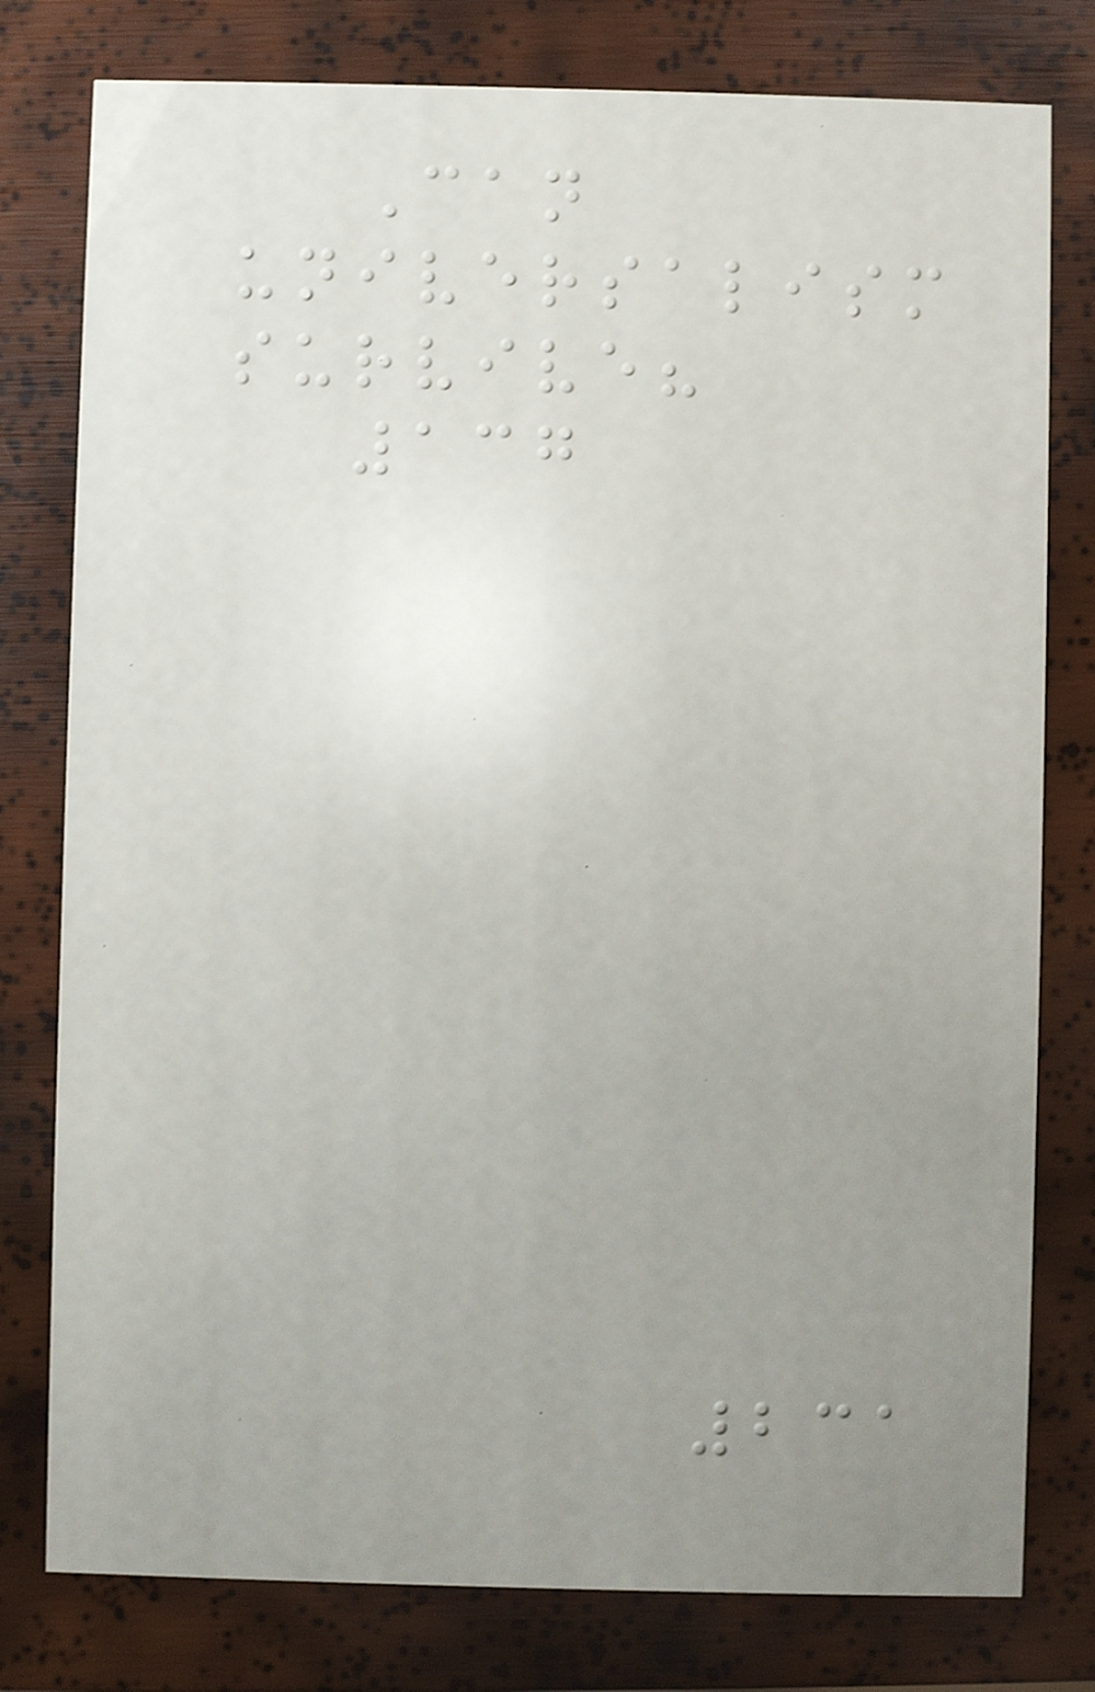Can
universalism
survive?
137
231
